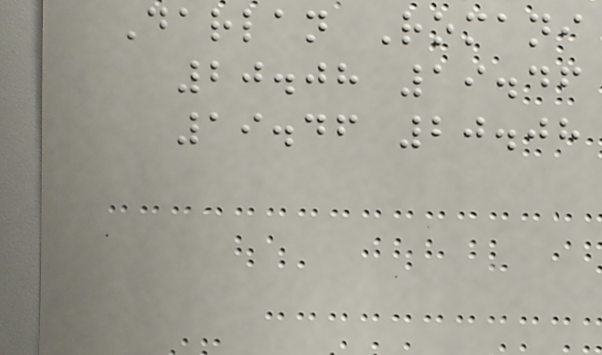Darlan Romani
20.08 19.46
19.46 20.08
